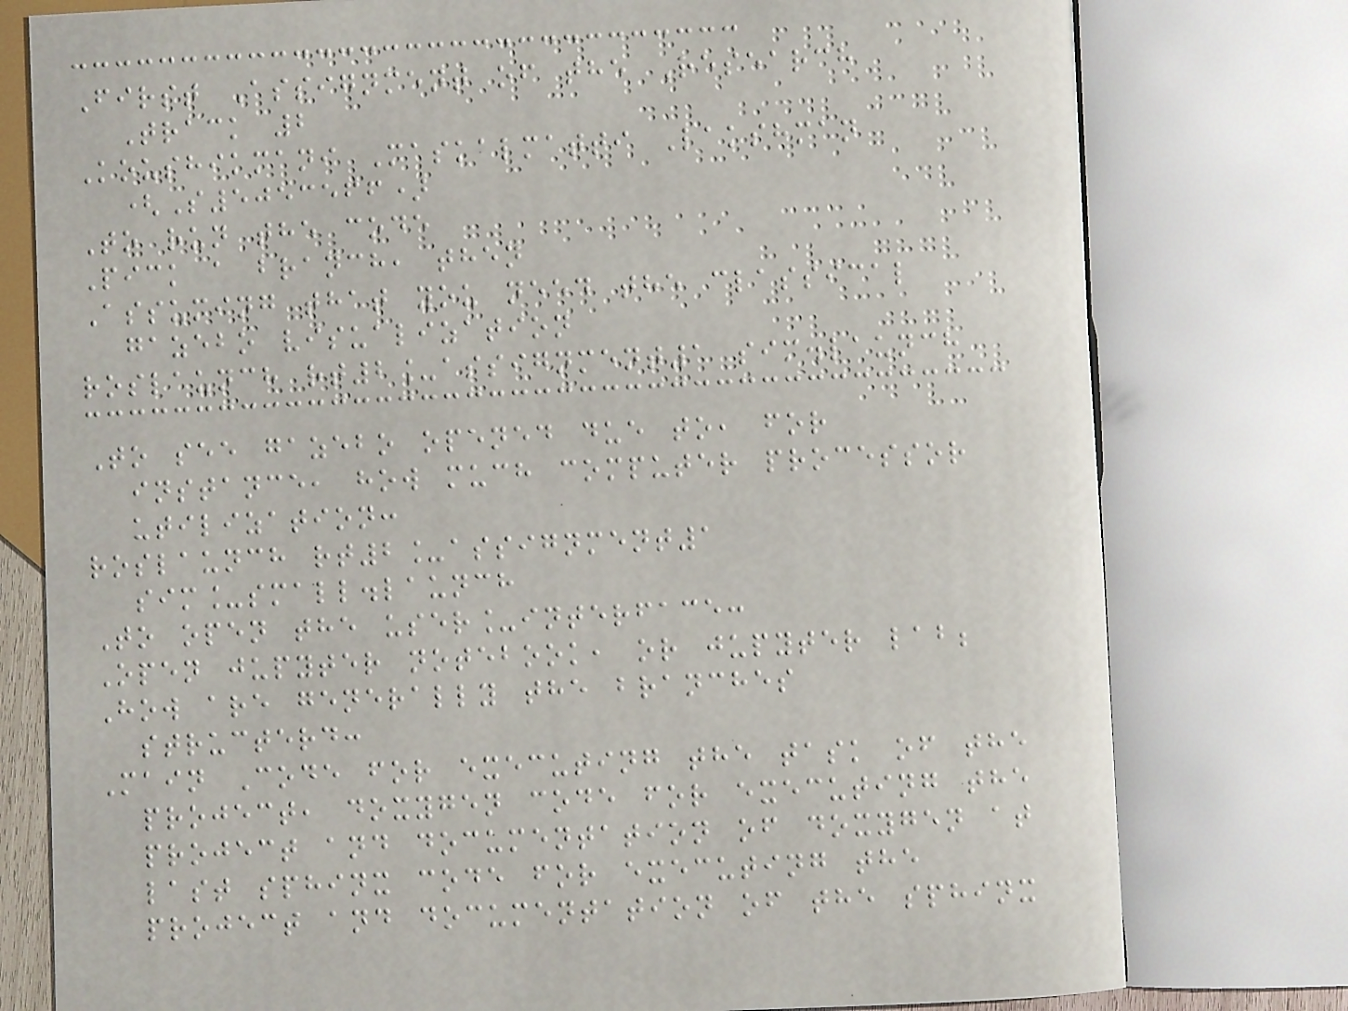First Assignment of the Research
Track 2
Koushikmani Maskalmatti Lakshman
(S5053566)
To run the code
Pick a branch, then
Assuming that you need the classical
gazebo visualization
roslaunch rt2_assignment1 sim.launch
To see gazebo opened due to, for
instance, how much computer processor
utilization:
roslaunch rt2_assignment1
sim_small.launch
To open the user_interface:
Open jupyter notebook, or jupyter lab;
How are generally the branches
structerd:
Main Code for executing the task of the
project, doxygen code for executing the
project and documentation of doxygen at
last sphinx code for executing the
project and documentation of the sphinx
